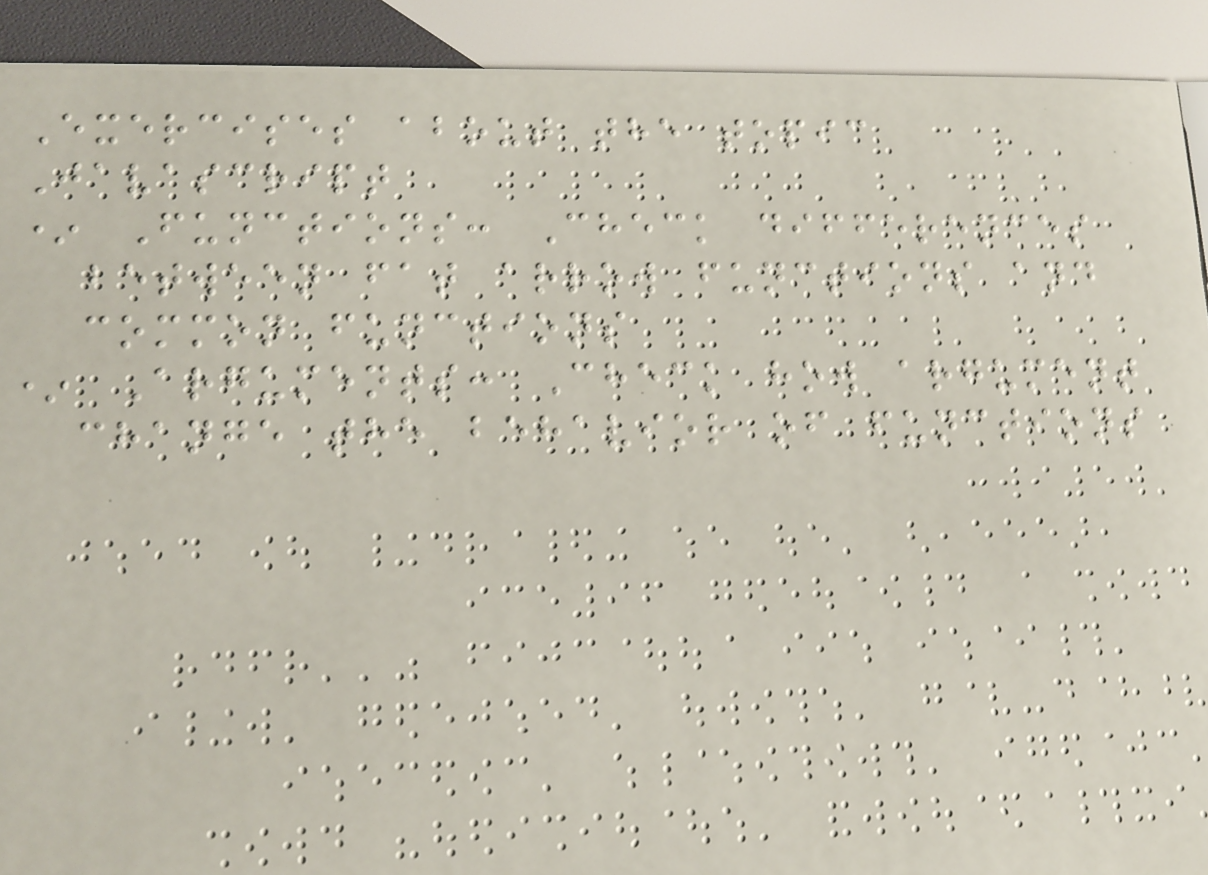Exercises about the topic
Javascript
* Functions: Check differences
between fat arrow functions and
common functions
* Arguments: Check how argument
change the behavior of functions
